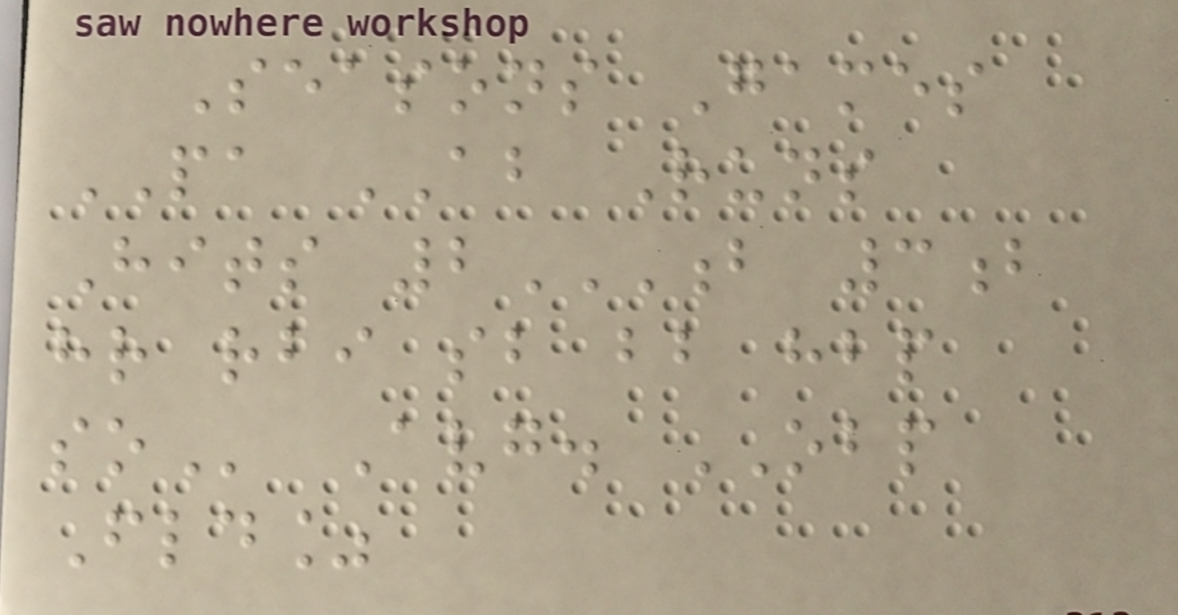Seasons Games
PA AB Runs
Hits 2B 3B
HR RBI SB BB HBP
SO Avg. OBP
Fld%
